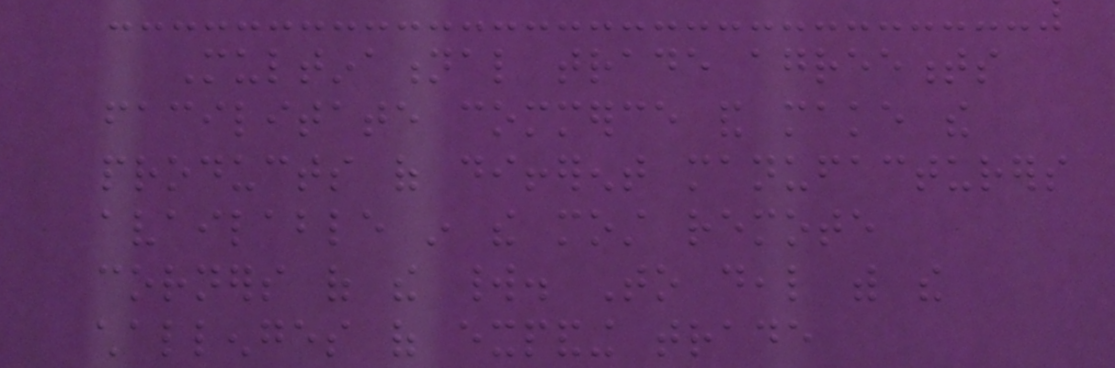Multinational trade agreements
facilitate commerce and make the
products of different manufacturers
available in the most remote
corners of the world. To deal with the
challenges of expanding trade
